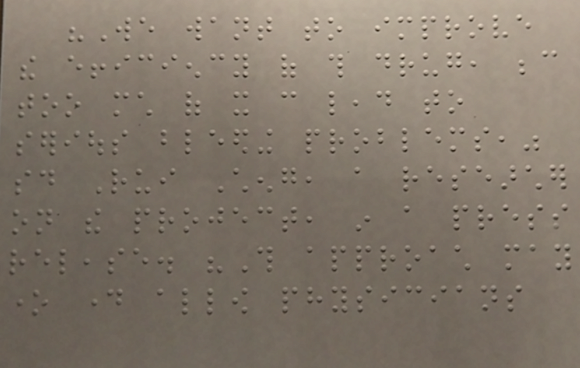"We want to improve
the efficiency of this drug, because
too much of it can lead to
serious bleeding problems,"
said Rui Cheng, a researcher
on the project, in a press
release. "This approach may
one day allow physicians
